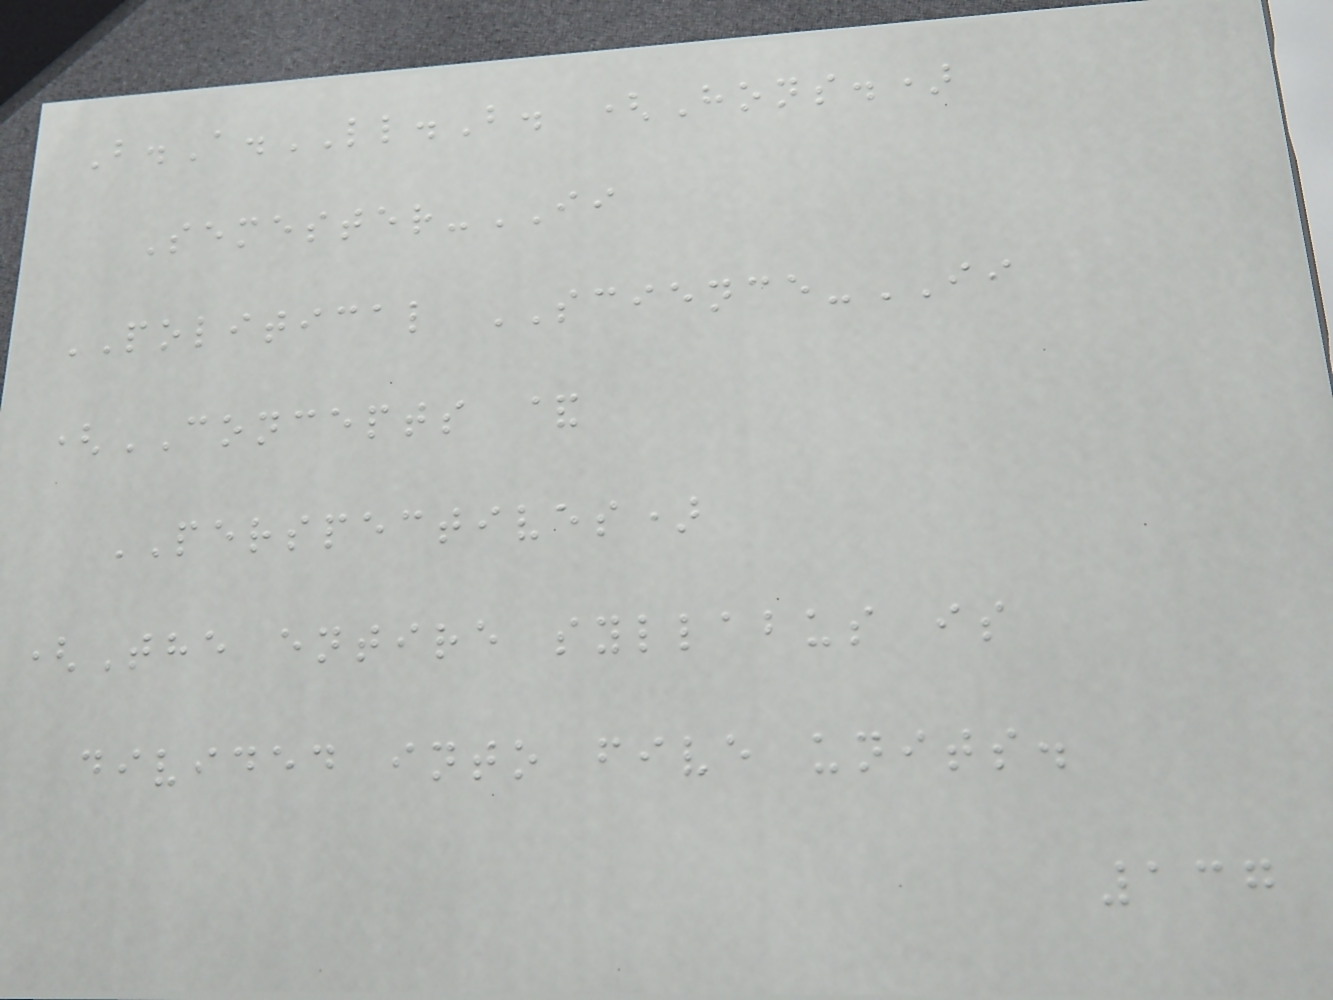B.A.LL.B. (Hons.)
Semester-II
POLITICAL SCIENCE-II
(CONCEPTS &
PERSPECTIVES)
(The entire syllabus is
divided into five units.
137
